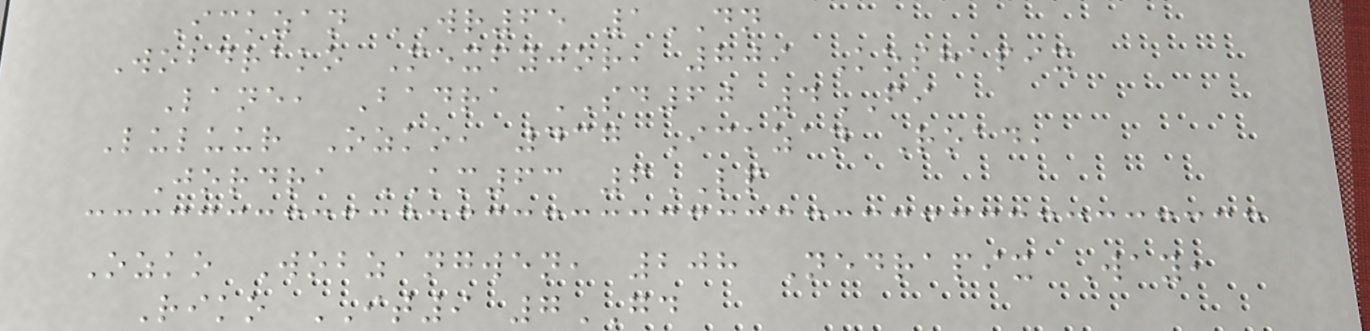Ickzan WR65 1DN
Wobdrako Mexfyjor, 809 Koshapix
Lane, Badra SD60 4FI
Luluur Ozko, 437 Ickzan Road,
Jordra KM63 6LP
Ozko Wobzangwen, 208 Nedrapix Way,
Riko IT9 7GD
